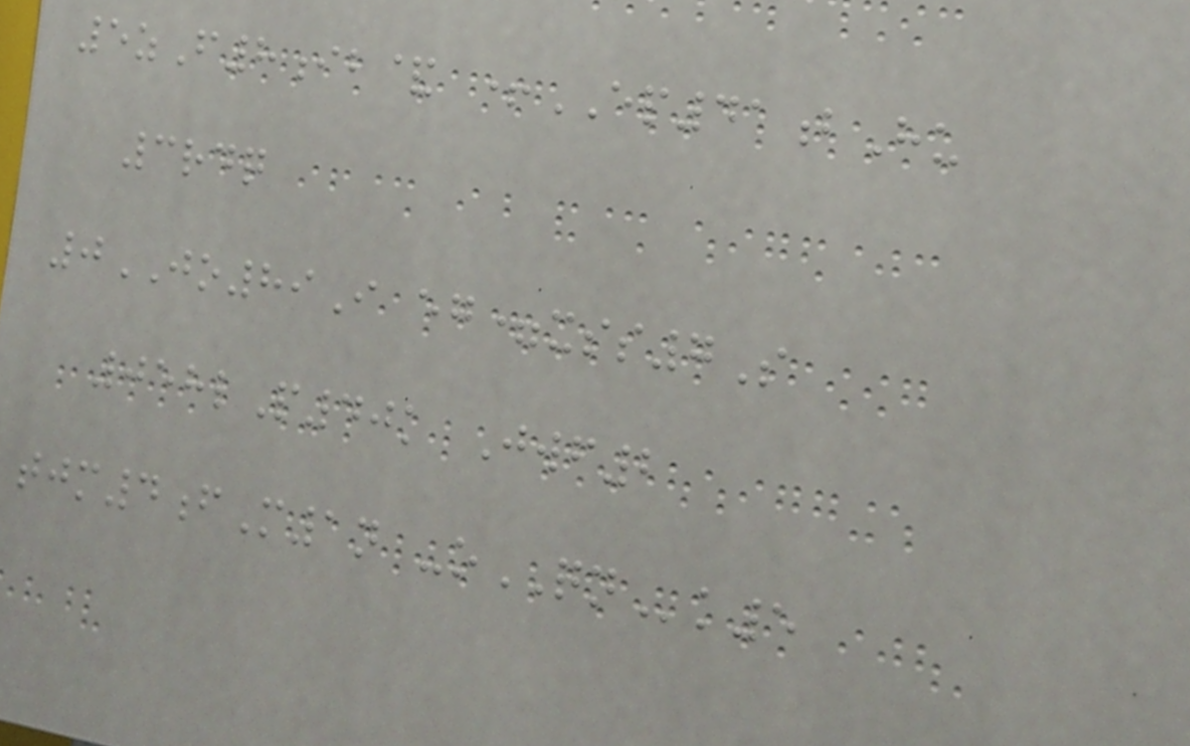5zF8ib& +EP41bHu
3rdq
0JO89I eg=xss7S
058lP40k Jwf2
tjm4fM1n -oQNk5
